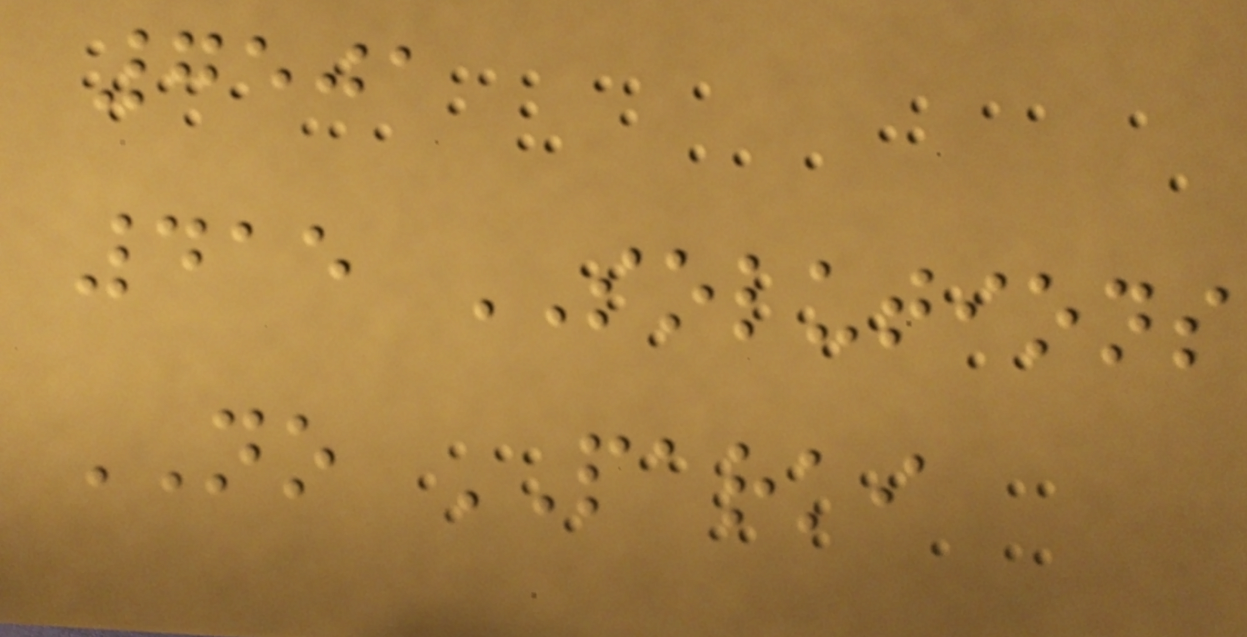7501
415 SOLUTIONS
NO PARKI
